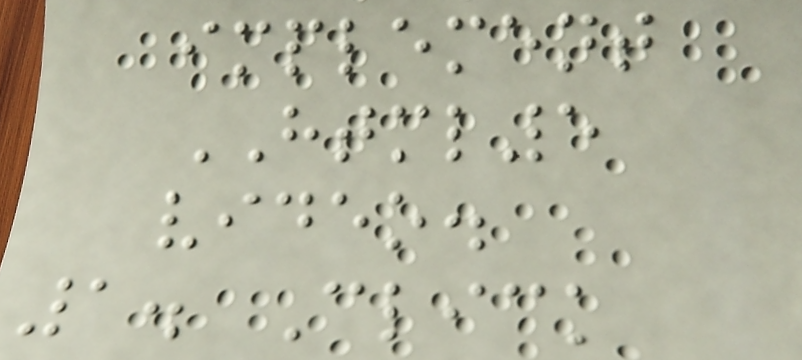implement
HTML5
video.
1. Click
